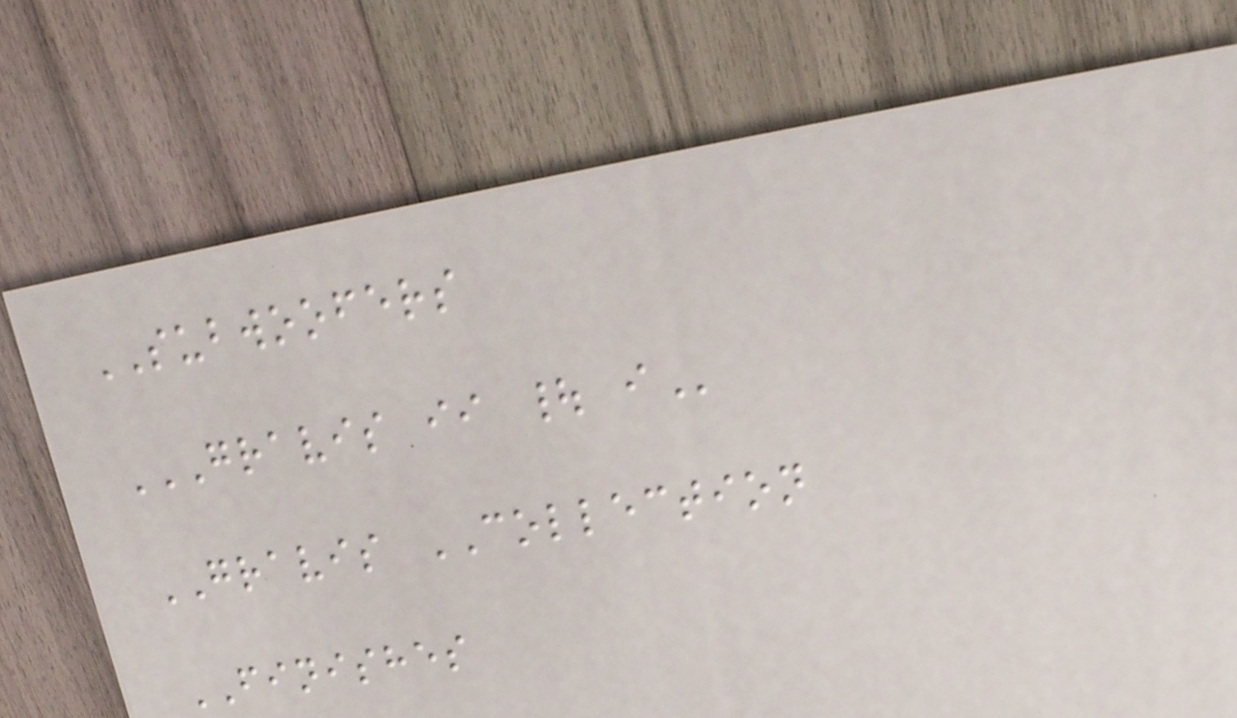SUBWOOFERS
GRAVIS II | I
GRAVIS COLLECTION
FINISHES
